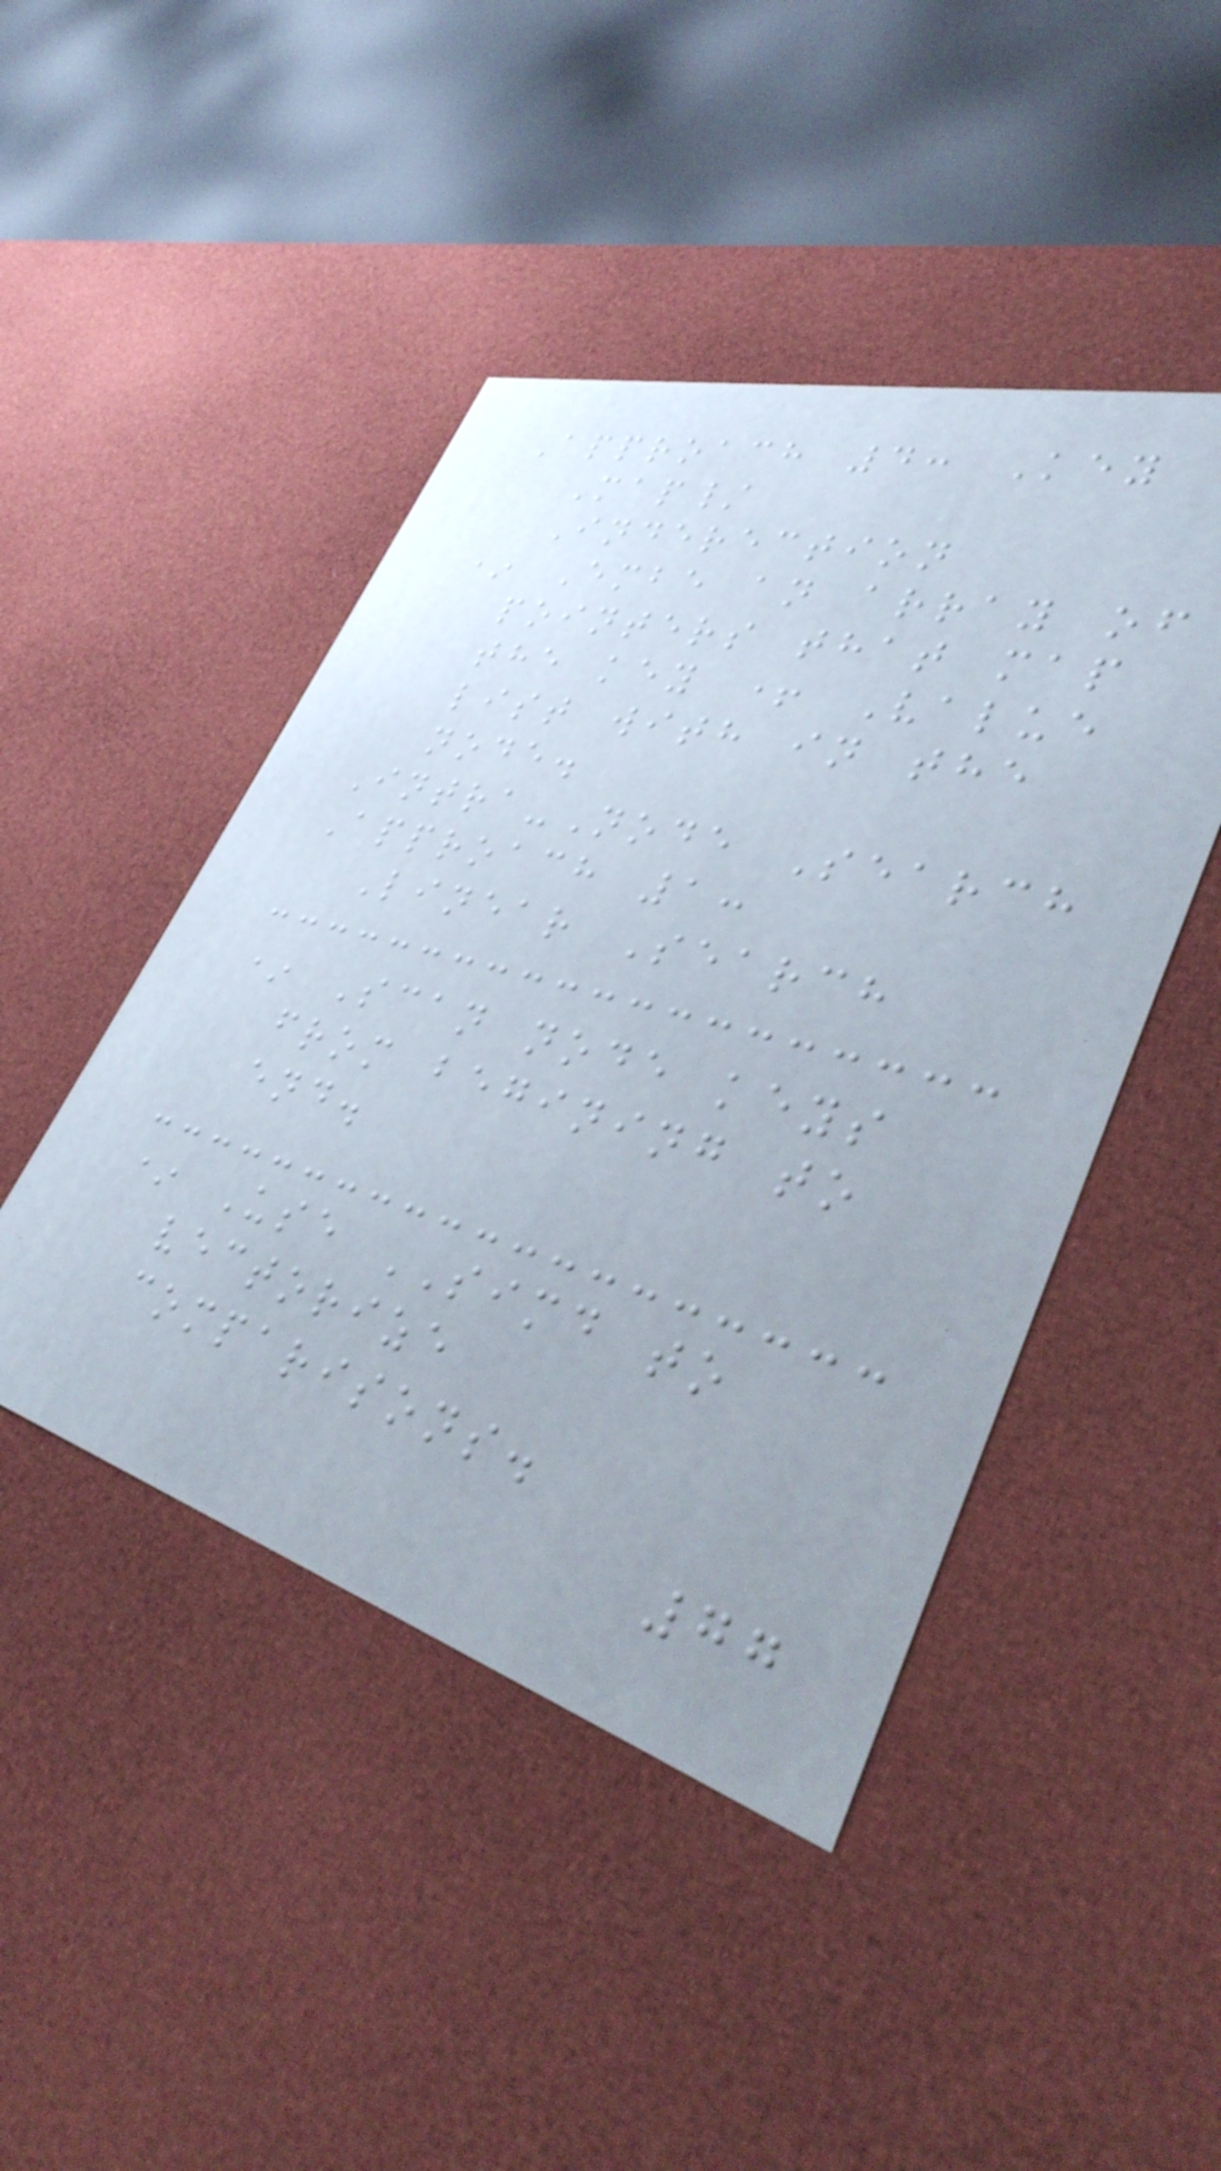Approach 4: Key
Map/
Inderection
* Embe an array of
pointers that map
the key + Value
list with in the
node.
Intra-Node Search
Approach 1:
Linear Search
* Scan node keys
from begining to
end.
* Use SIMD to
vectorize
comparisons.
77
